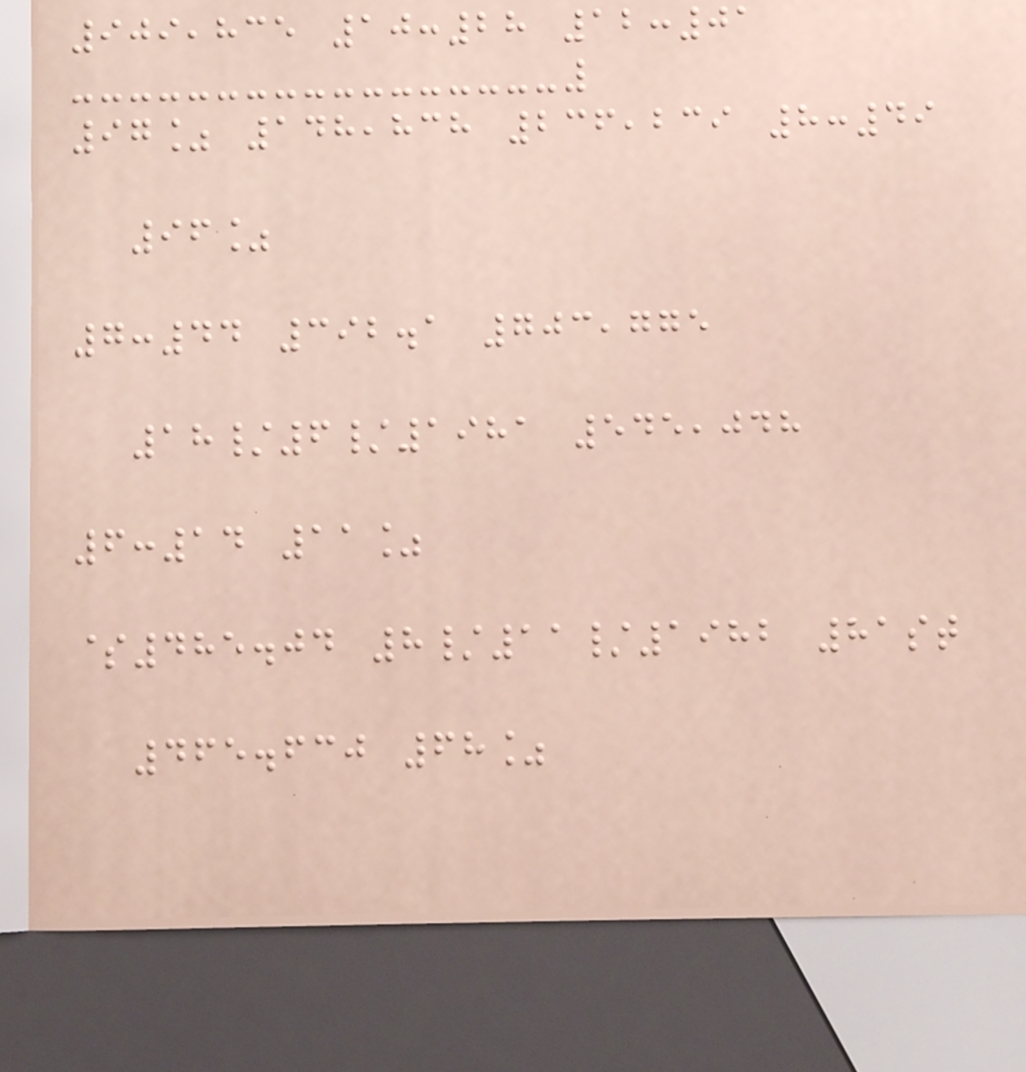909,835 10:28 12:01
97% 148,838 236,239 8:49
96%
7:44 392.1 703,775
18/6/1981 545,048
6:14 11%
$485.04 8/11/1982 81st
465.630 68%
